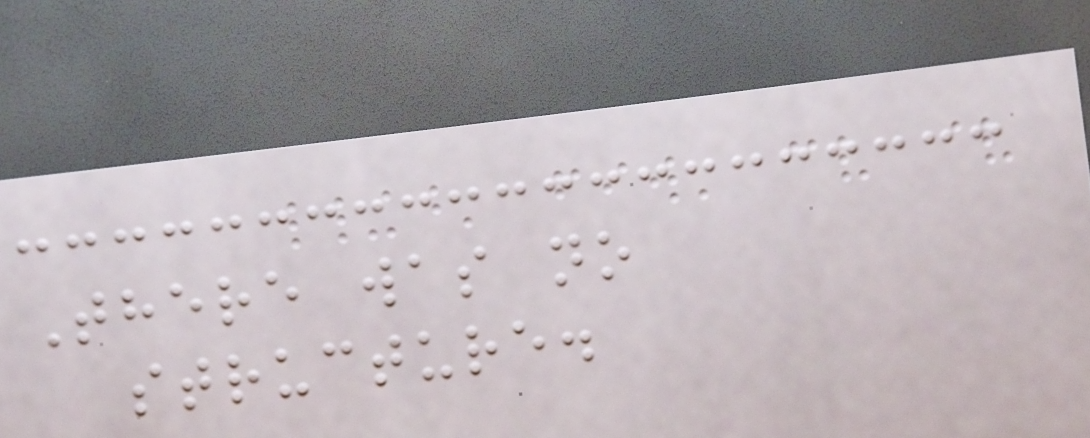There was no
structure.
